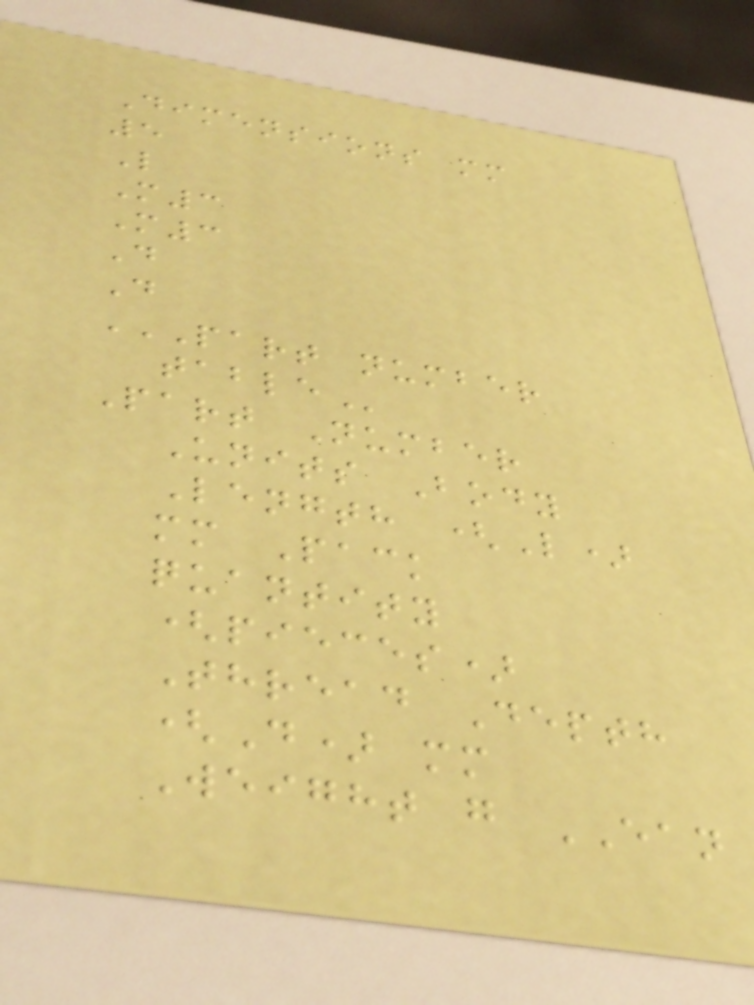Dimensions mm
5
L
M3
M3
D
D
PART NUMBER
TABLE
Part Number
Units Body
Length (L)
mm Pack
quantity
(pieces)
Thread Depth
(D) mm
Weight g EAN
